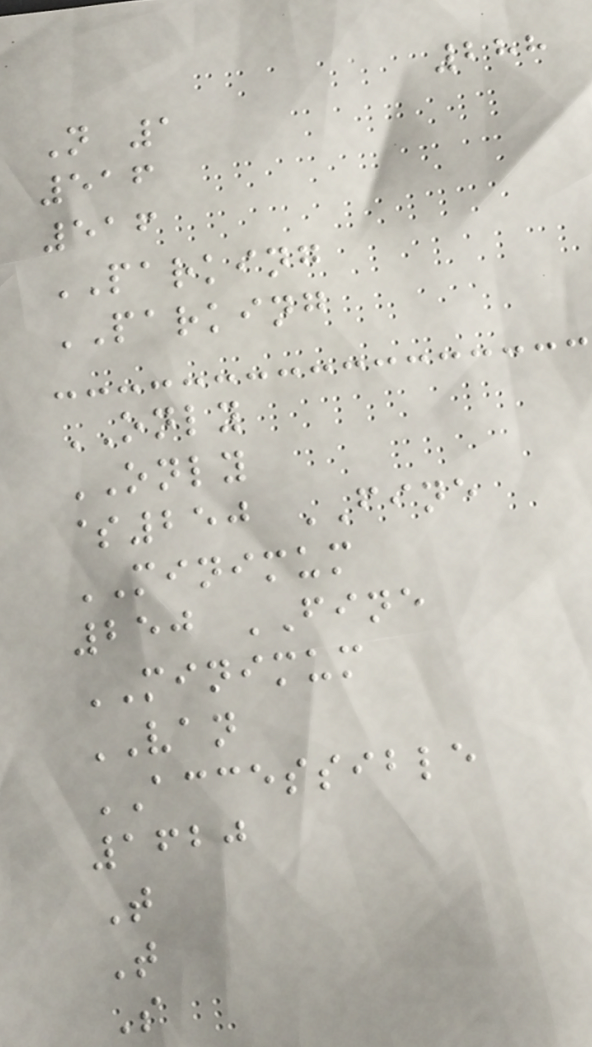288
N 1
516
516
PARKING
PARKING
ONLY
ONLY
$250 FINE
MINIMUM
250 FINE
MINIMUM
VAN
ACCESSIBLE
1620
T
T
S
